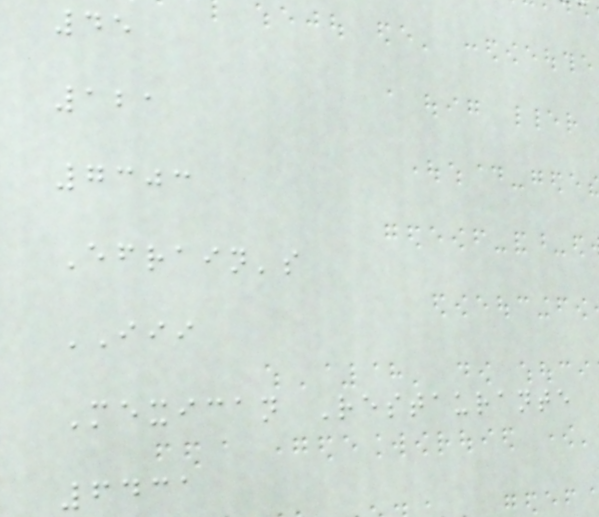45
121
7303
Efrain's
III
Mexican Restaurante
6431
